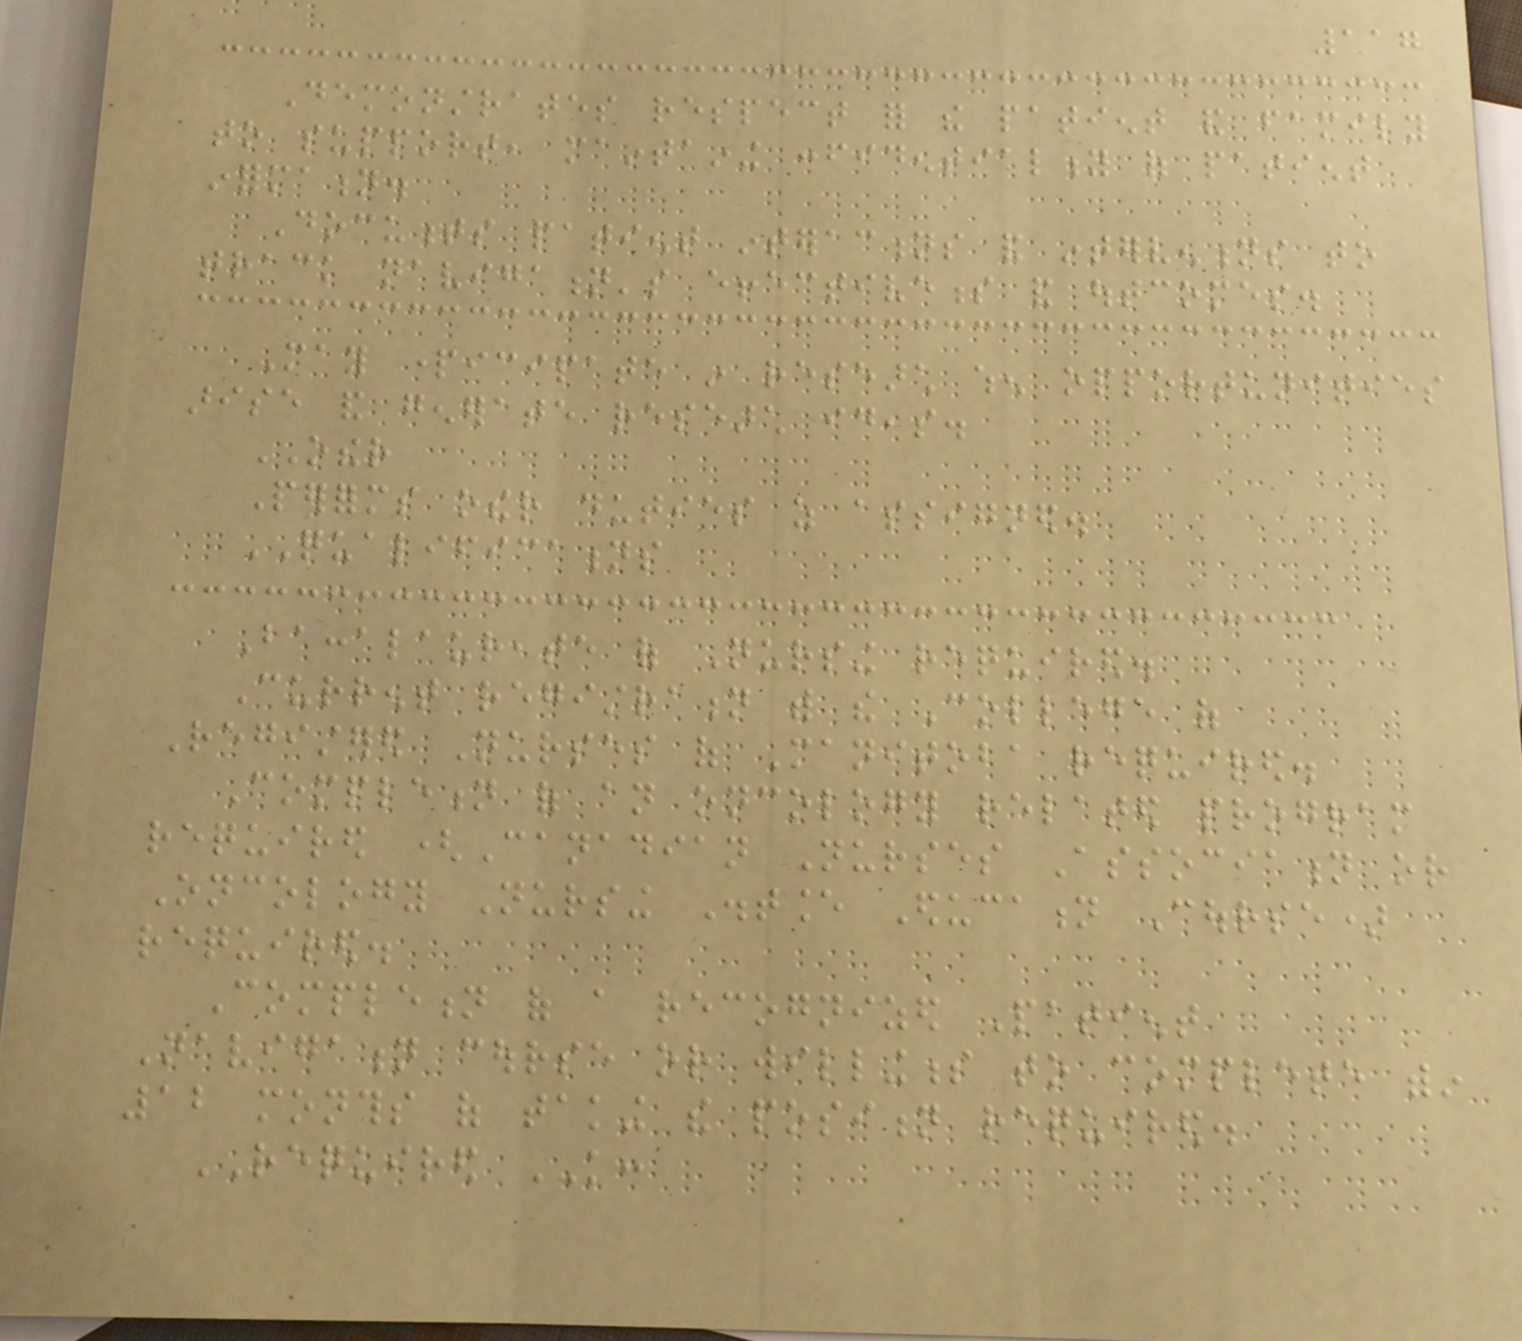117
Demonstrates respect for the patient and family
to support, maintaining confidentiality of patient
information.
Documents patient interactions and interventions to
track navigation's effectiveness and outcomes.
May participate in research when opportunities
arise and generate research ideas.
OTHER
Performs other duties as assigned.
QUALIFICATIONS
Baccalaureate of Nursing required.
Current registration with the College of
Registered Nurses of Manitoba required.
Completion of an oncology related program
required (Canadian Nurses Association or
Oncology Nursing Distance Education Course)
required.
Completion of a recognized Patient
Navigation course or willingness to complete within
12 months of taking the position required.
REQUIRED KNOWLEDGE:
